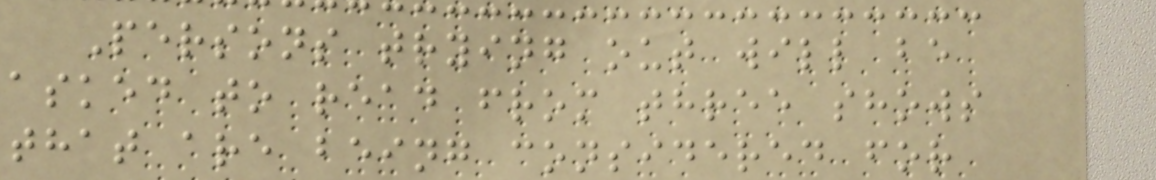Persons trying out will be
asked to read from three shows
that are being considered for
